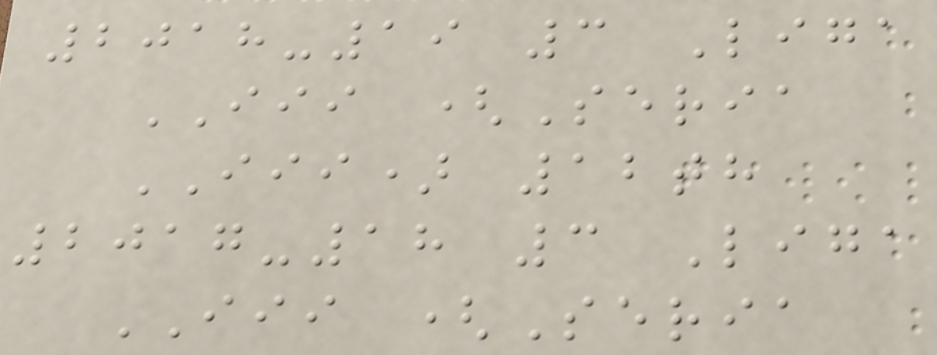2018-19 3 Liga
III (Seria
III) 12th
2017-18 3 Liga
III (Seria
